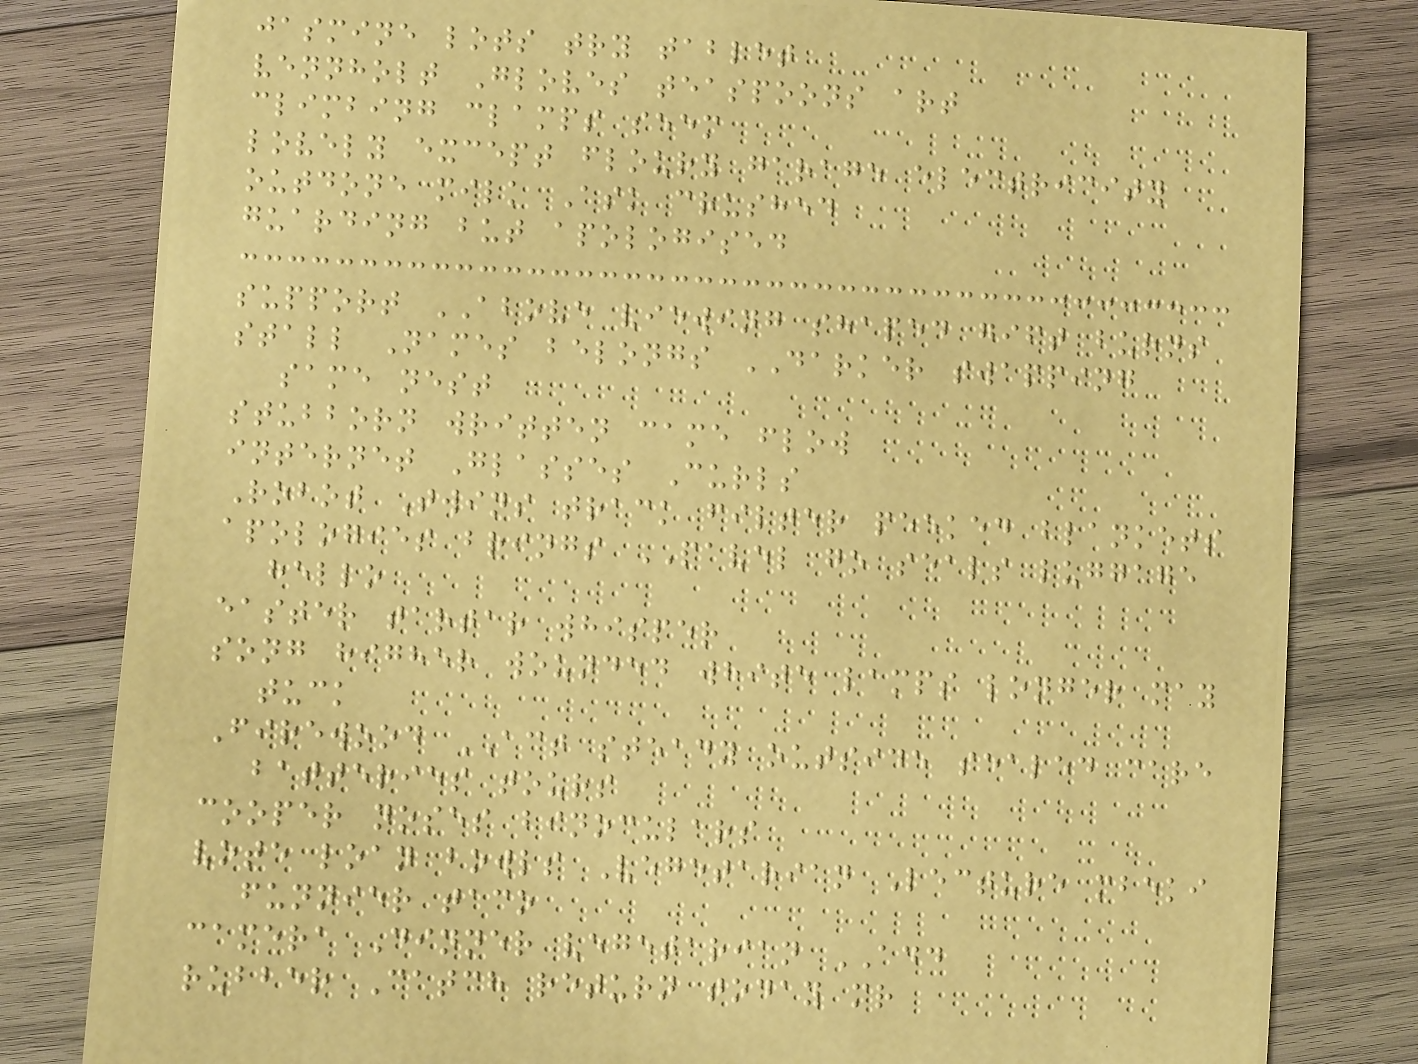jasmine lots try tablet
vennholt Gloves teaspoons art
climbing clamps seem
lovely except floury garage electricity
outdone milk Ask crushed
guarding but apologised
support ABOVE viewing shaped gift burns
stall Names belongs DARKER swapping
same nest
stubborn written came flow
internet Glasses Curls
Robot Twins track filter peeked blankets
apologies brings PAVEL go seals luggage
hello
easter tartar whisper
song higher wounded white lamps longer may
tuck
Firewood ACT steady outside sealed care
batteries tours
cooper noses binoculars
vote loan bowls Vegetarian Lecture mbeki
funnier taco
camera Dinner vegetarian ADD
rubber Catch return today mr
